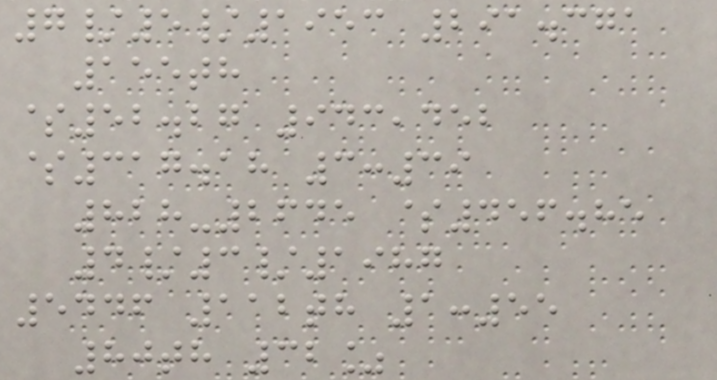7/5/1953 291.371
155th
$52.27 943,452
$317.18 3:39
828-2645 $456.85
4/3/1987
5446 112th 1:55
80th 32%
